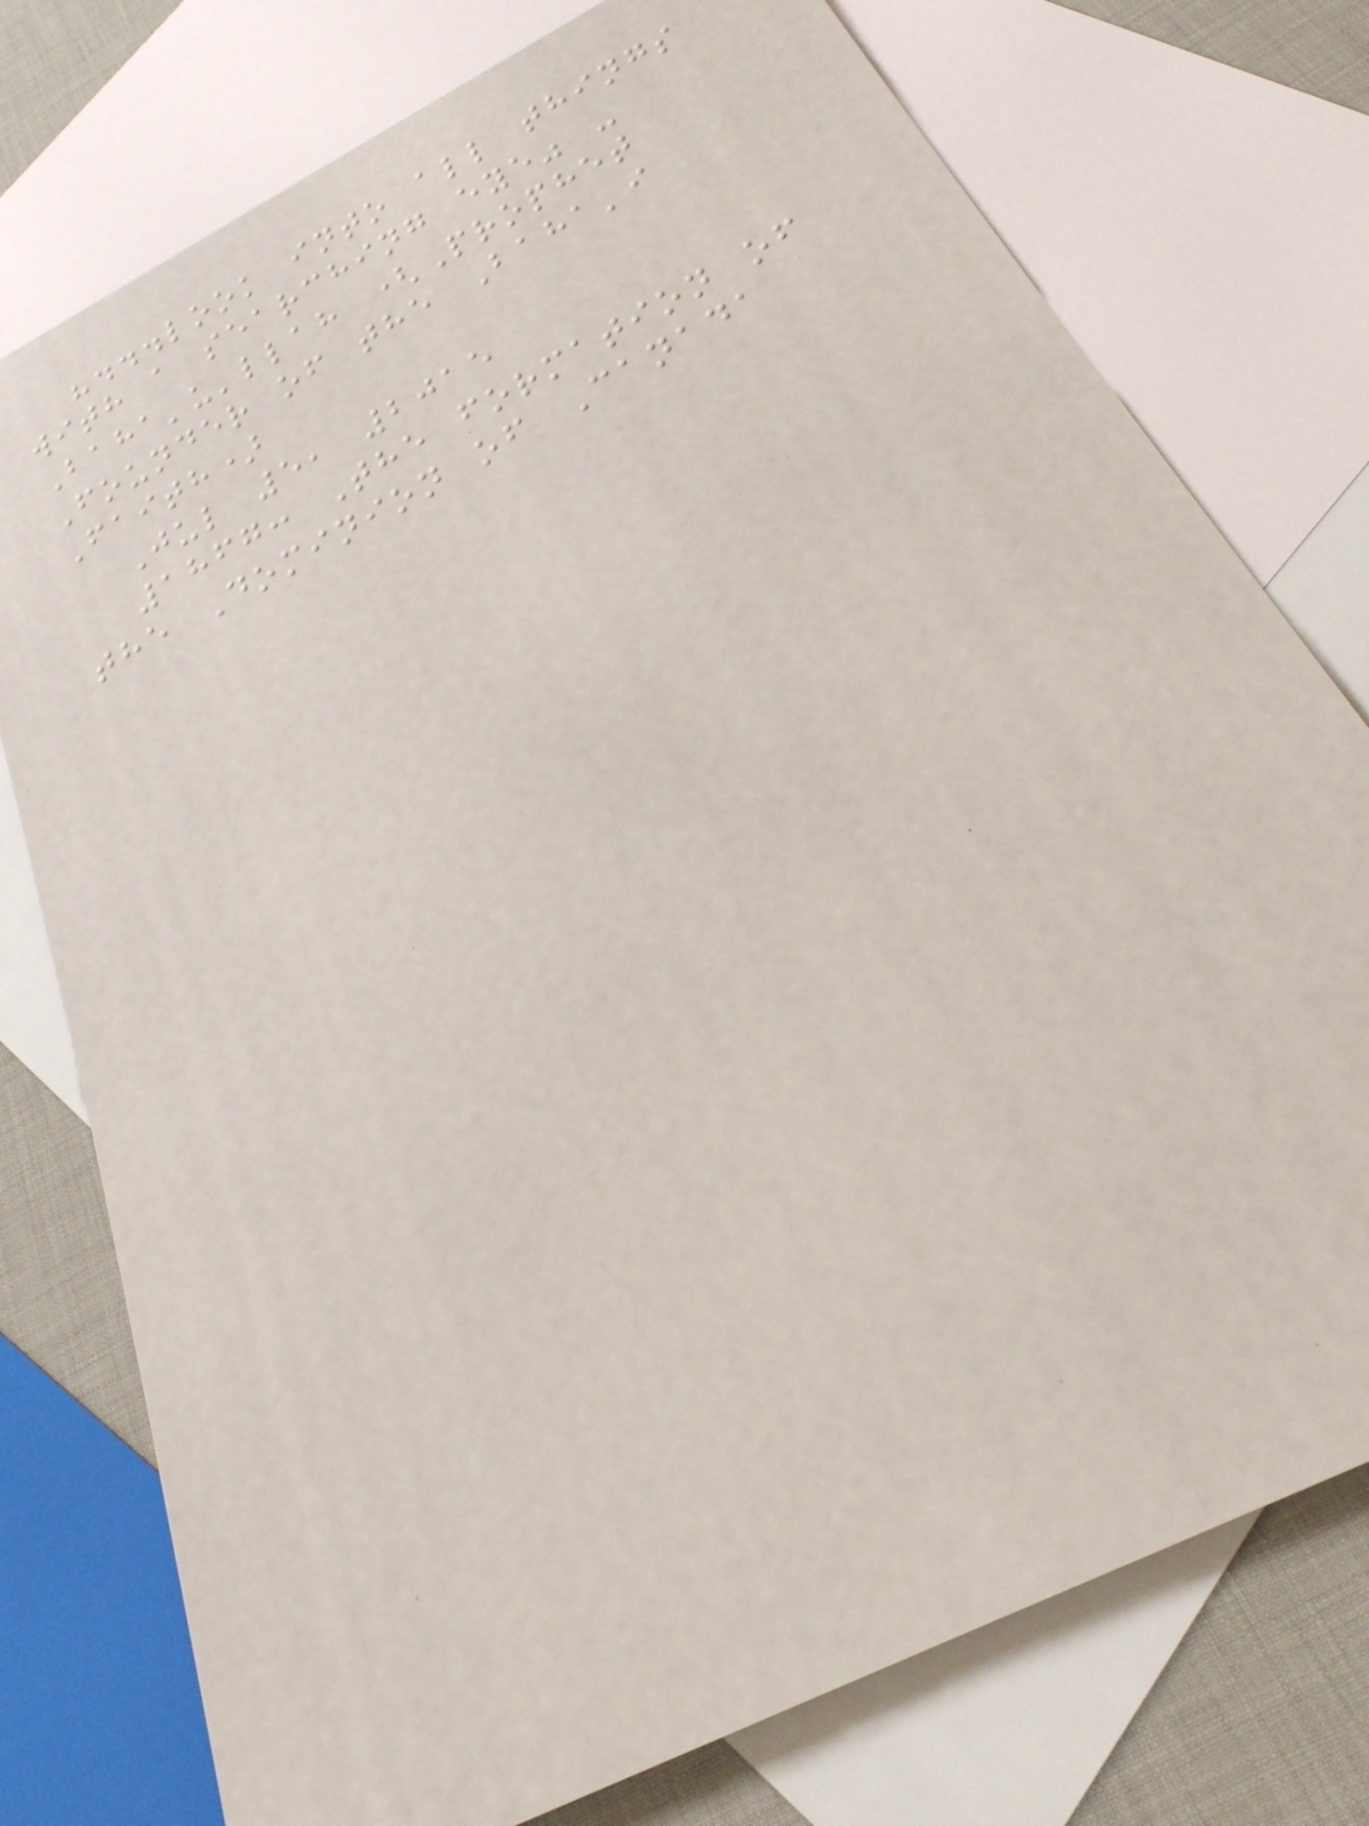"...look into all things
with a searching eye" -
Baha'u'llah (Prophet
Founder of the Baha'i
Faith)
Jul 5, 2015
1867: The formation of
the Dominion of Canada
